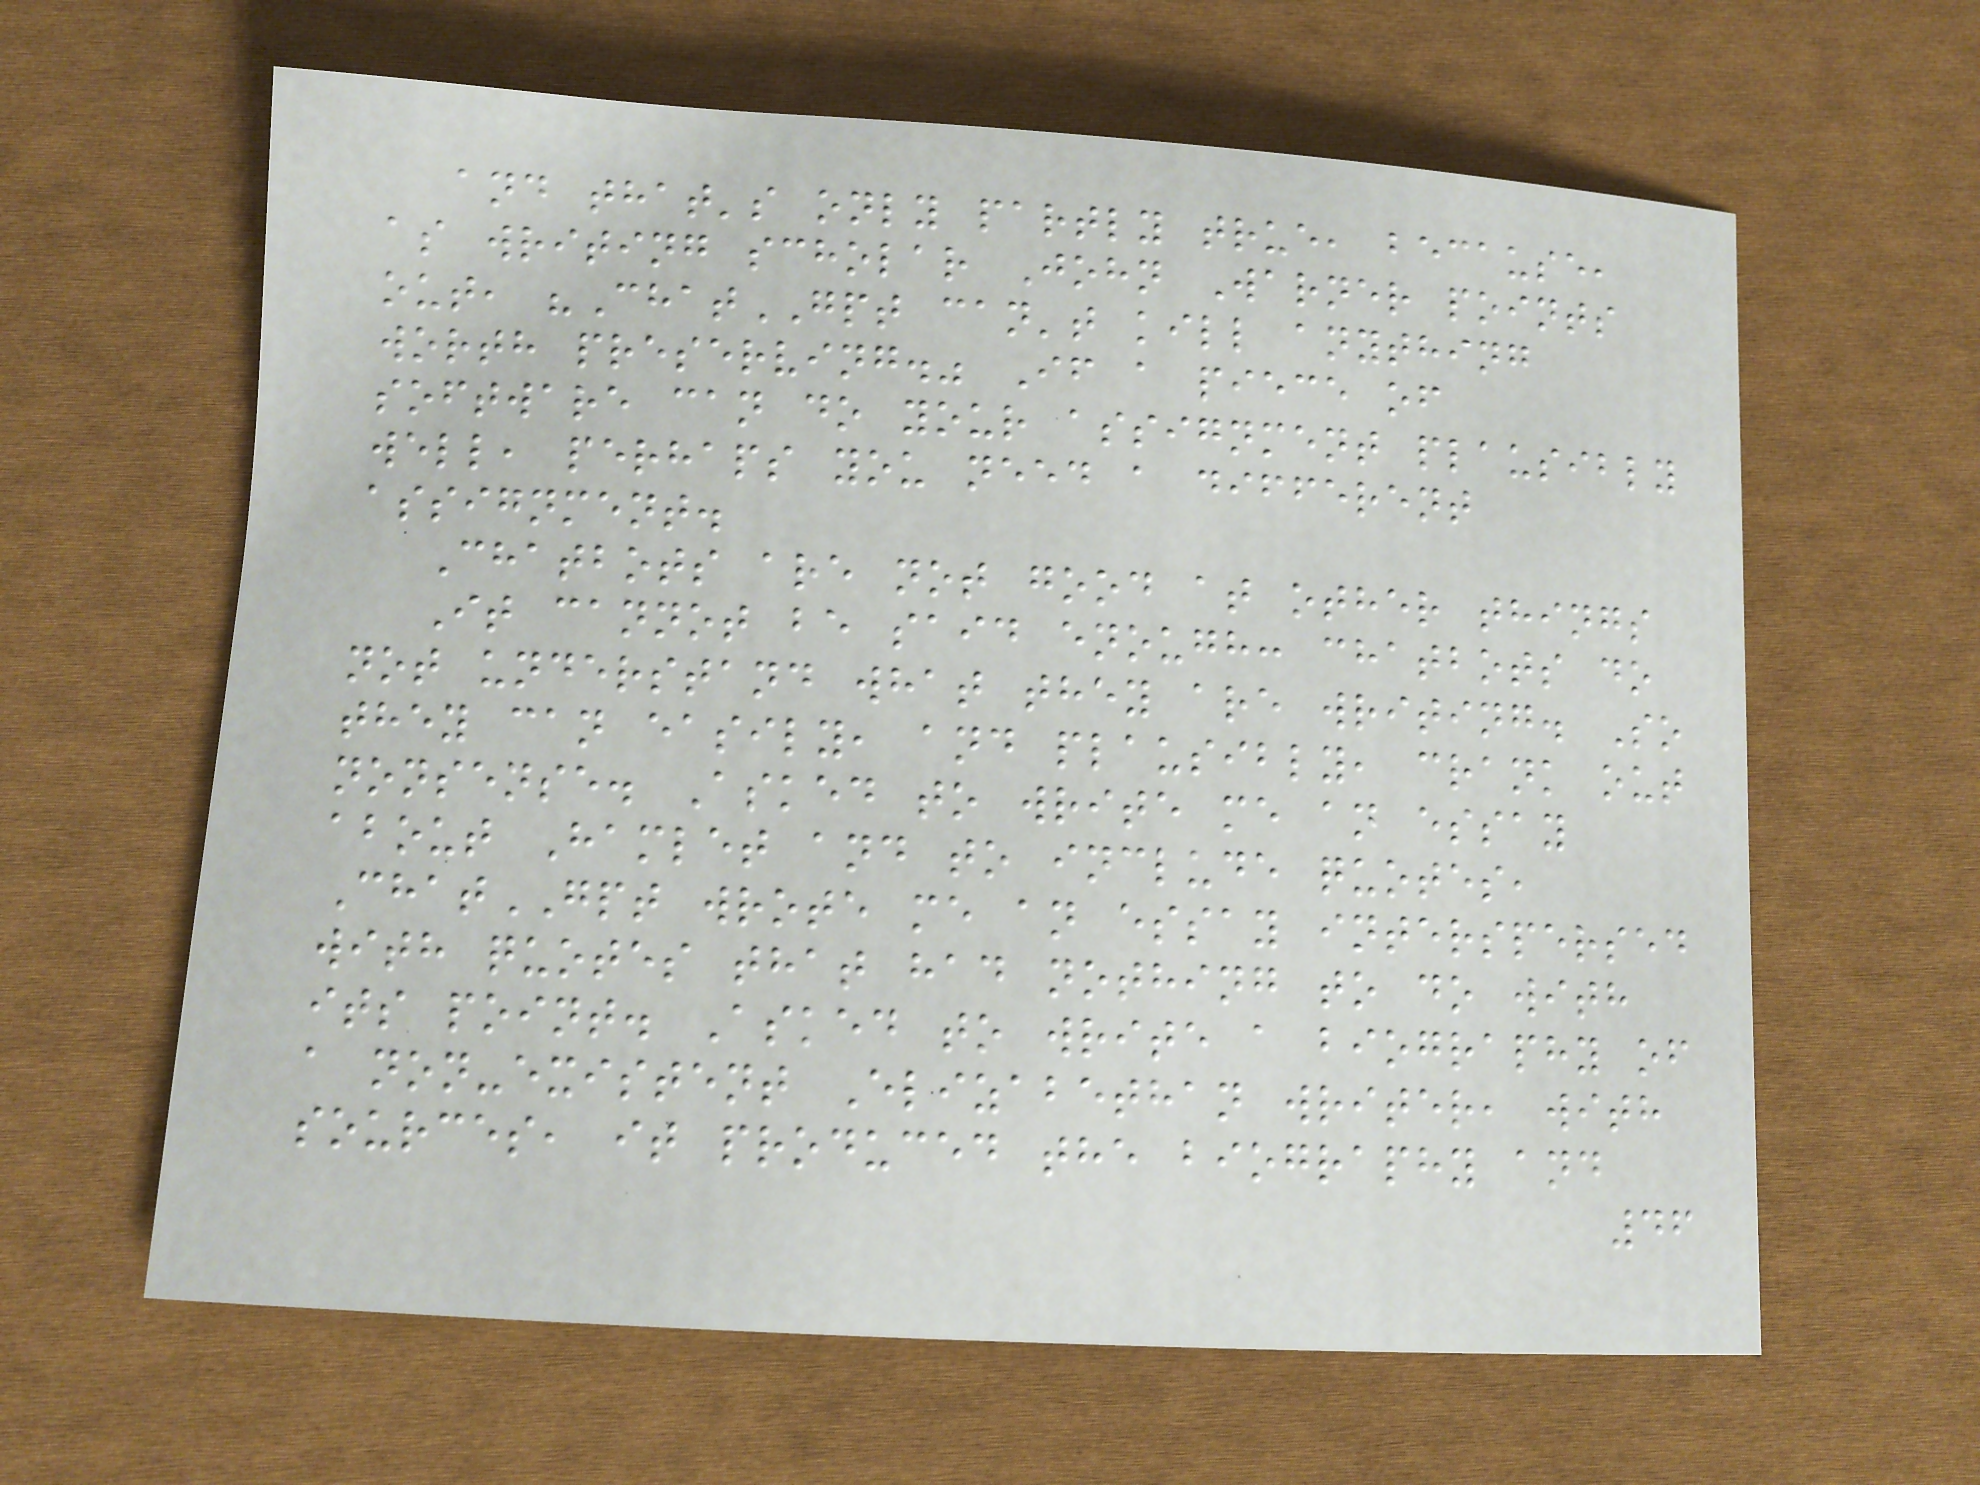and that's only partly true, because,
as writing scholar John Warner points
out, "ChatGPT can't kill anything
worth preserving." If a piece of
software can do your assignment plausibly
well, perhaps you need a different
assignment.
Chatbots are not good at other things
It cannot be said enough: chatbots do
not understand what they are writing. So
they can easily, and plausibly, crank out
nonsense. Asked to write me an essay
about Hamlet and to include quotes,
ChatGPT wrote me an essay interspersed
with quotes that had nothing to do with
its point. Asked to write a biography of
a non-existent Elizabethan writer, with
sources, it produced the biography and
46
